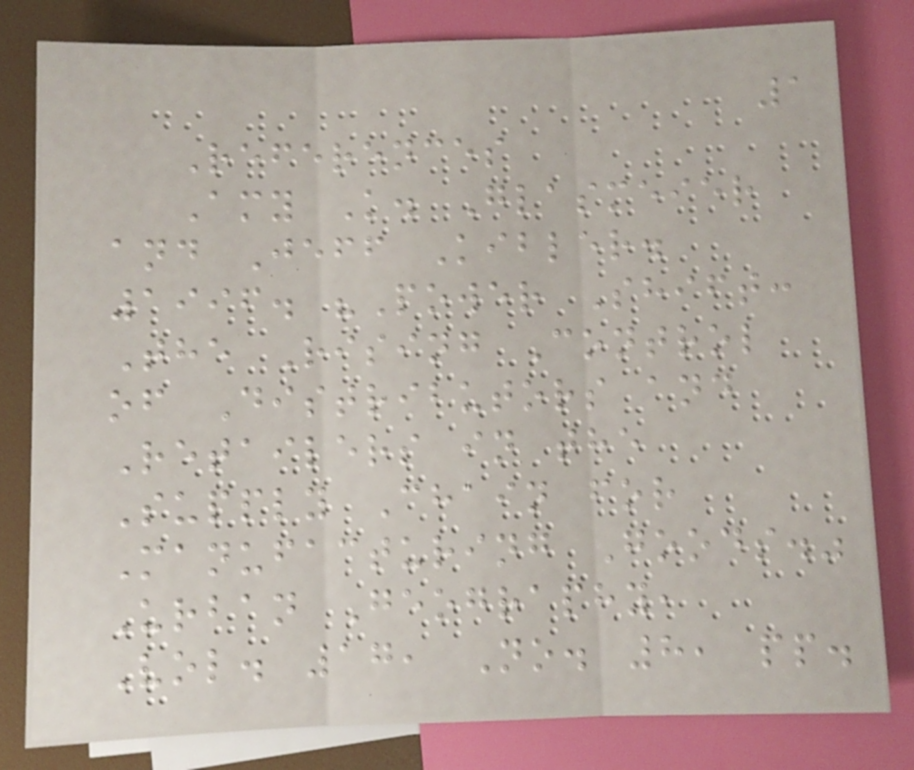1
References
Amy K. Glasmeier
and Jeff Kibler.
1996. "Power Shift:
The Rising Control
of Distributors and
Retailers in the
Supply Chain for
Manufacturing Goods."
Urban Geography,
Vol. 17, No. 8, pp.
